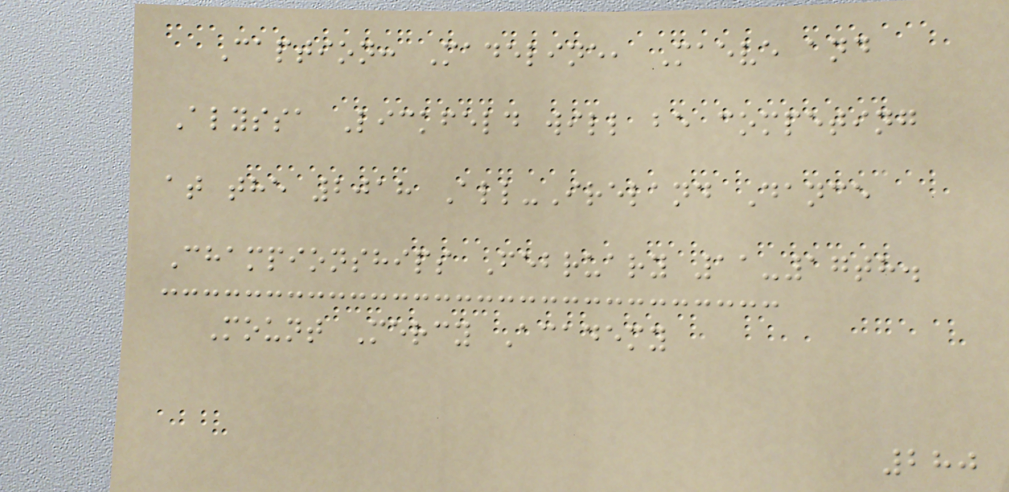Caption: Madeline, Maeve and
Alyssa Lickfeld will be competing
at the 2018 All-Ireland Dance
Championships February 11-17th.
Mount Mercy Academy
280
